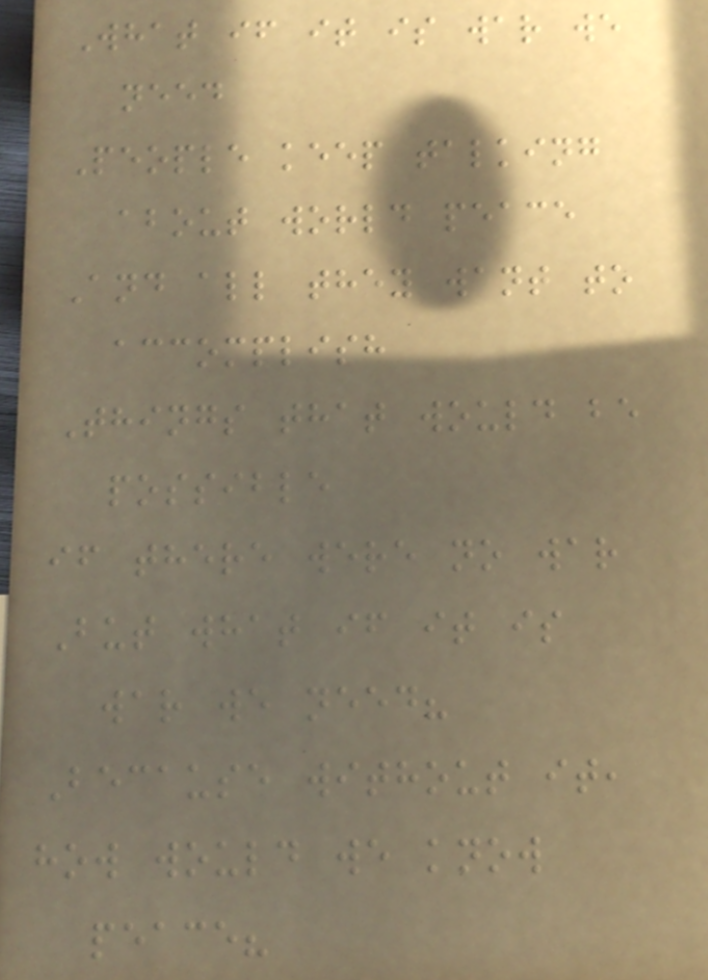What if it is war we
need
People keep talking
about world peace
And all they want to
accomplish
Things that would be
possible
if there were no war
But what if it is
war we need?
Because without it,
how would we know
peace?
